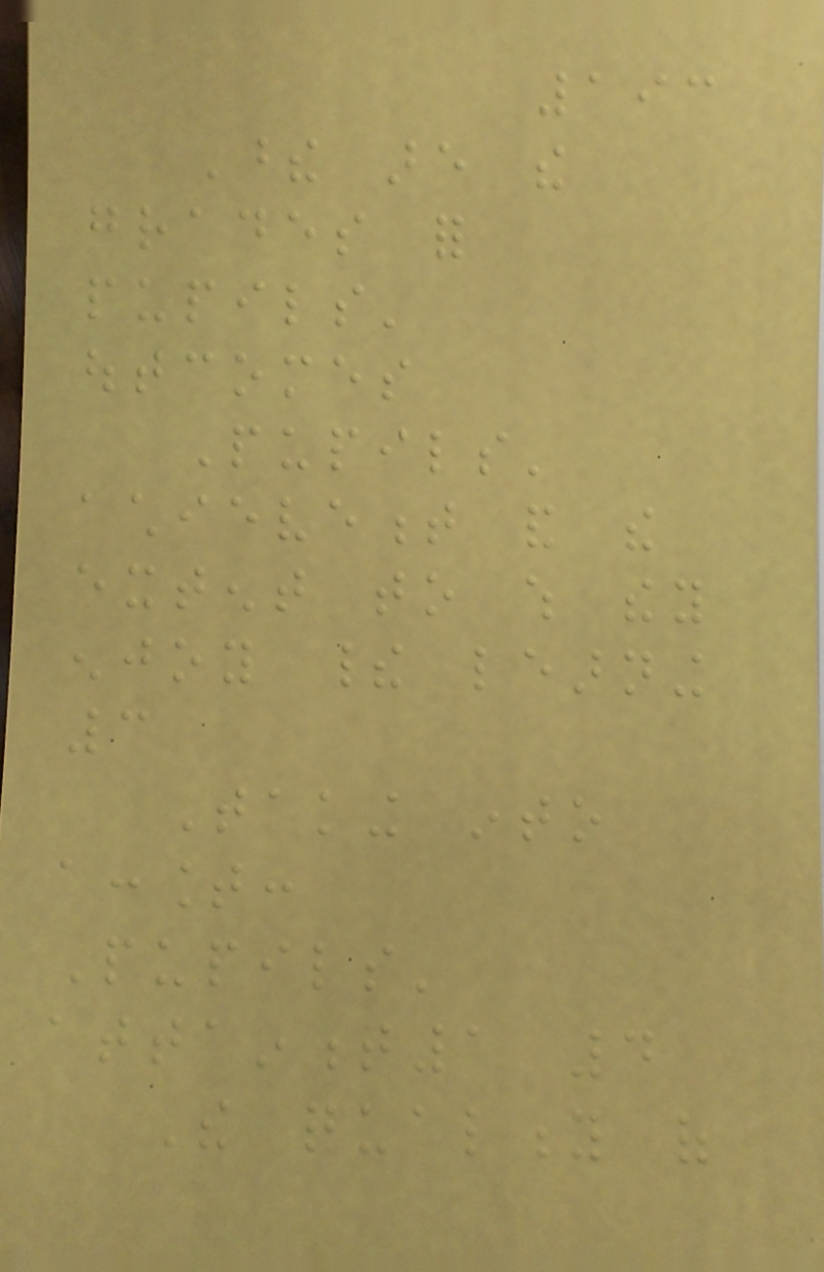193
These are the
grades for
pupils'
outcomes
Pupils'
achievement and the
extent to which they
enjoy their learning
3
Taking into
account:
Pupils'
attainment1 4
The quality of
